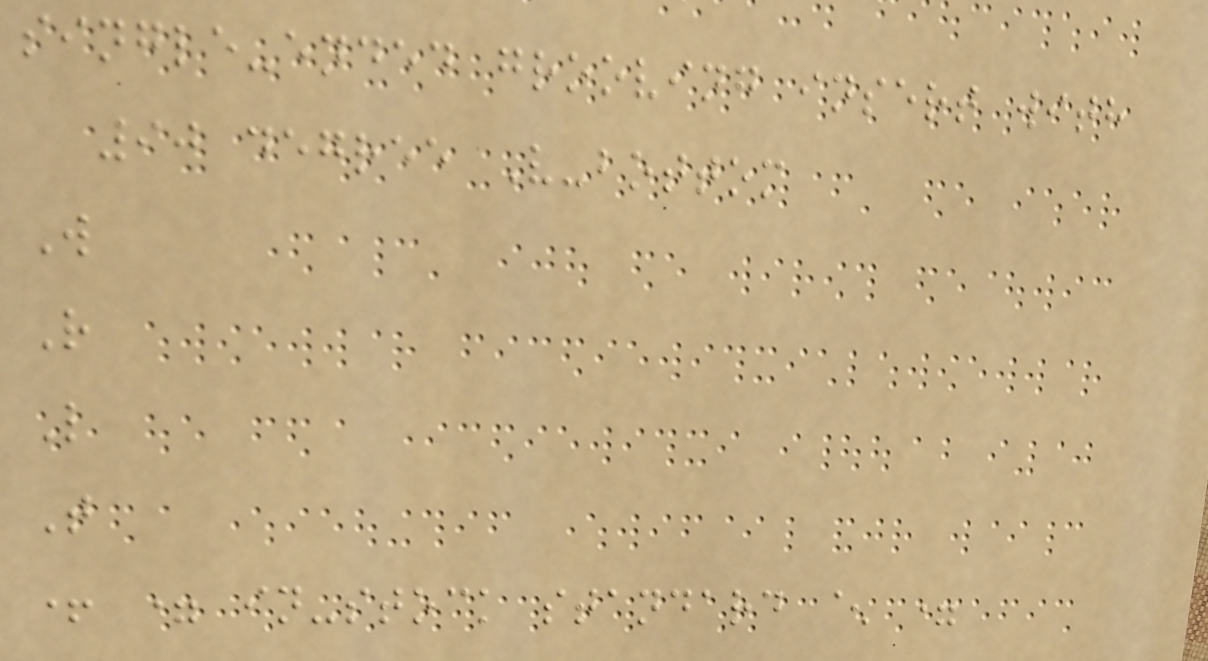single-ended grooving insert with
90 degree V-bottom
W
R
L
T
+ = in-stock standard ^ =
